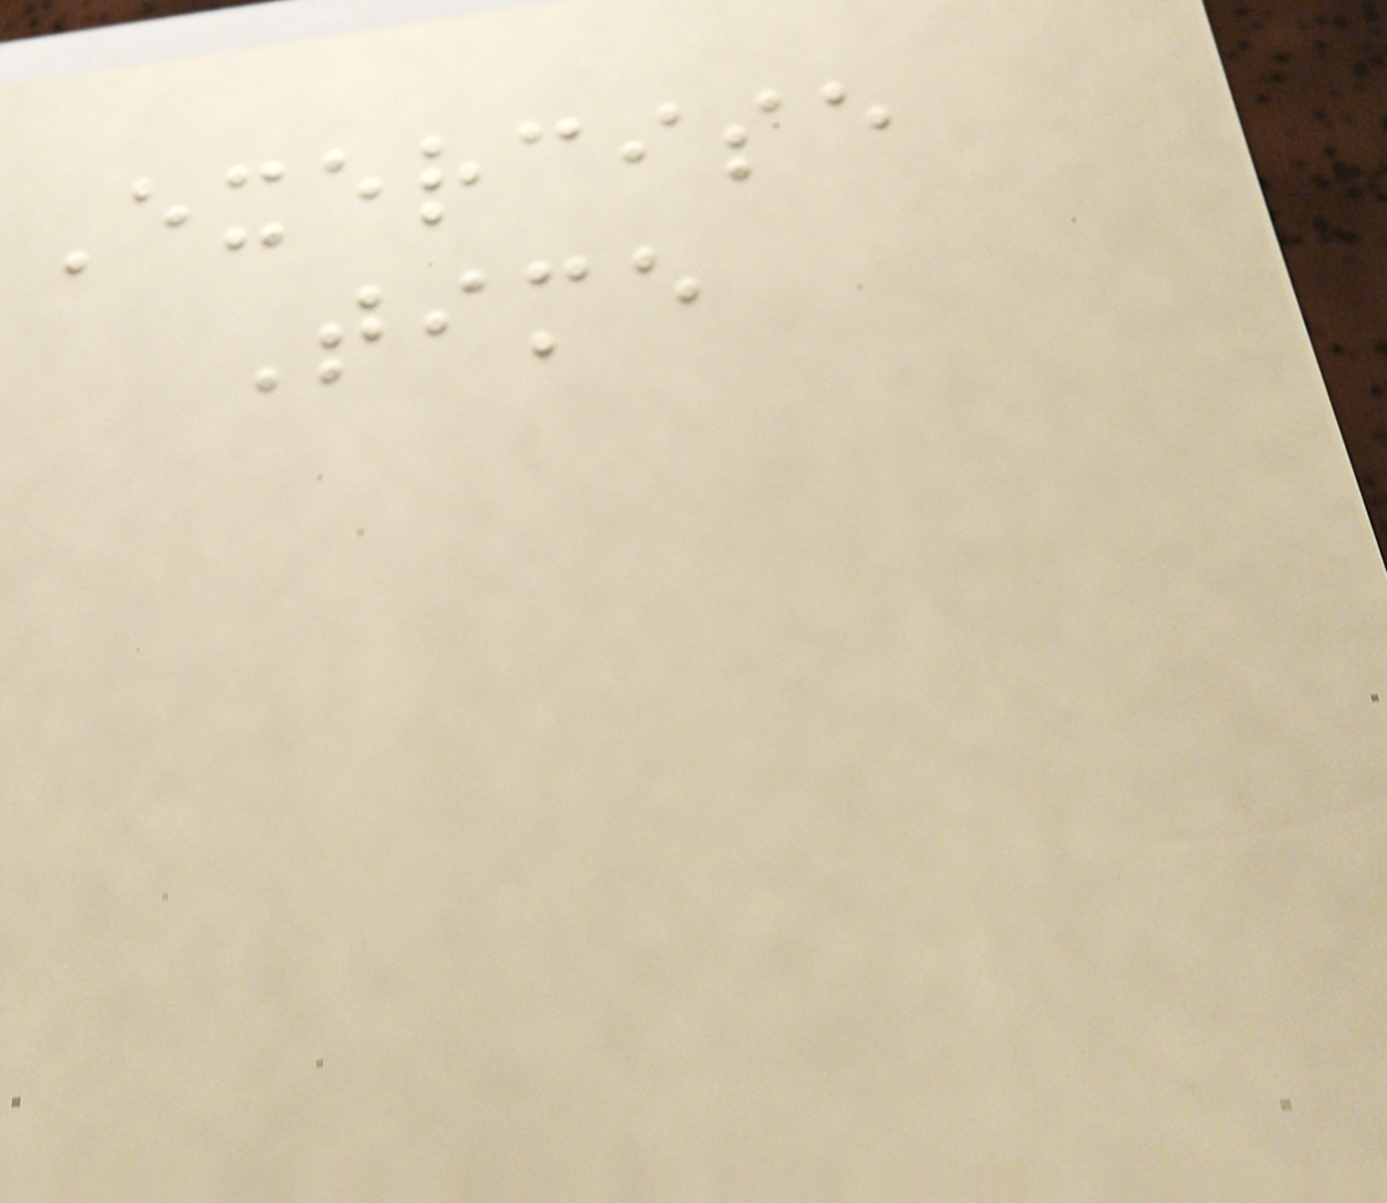Exercise
Time
